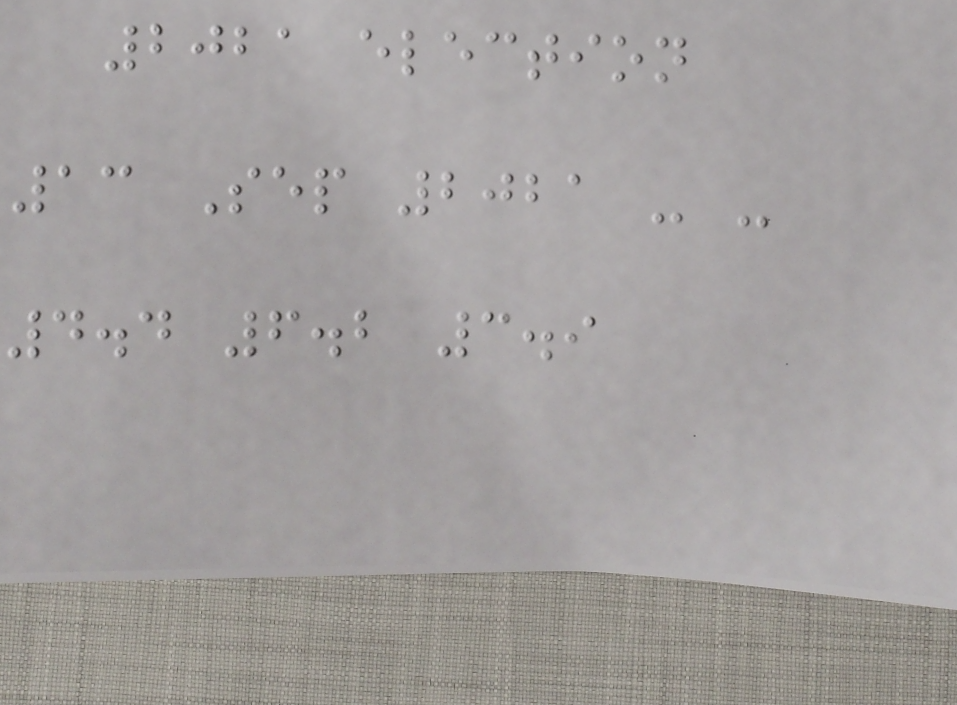2021 election
13 Sep 2021 - -
4.4 6.2 3.9
